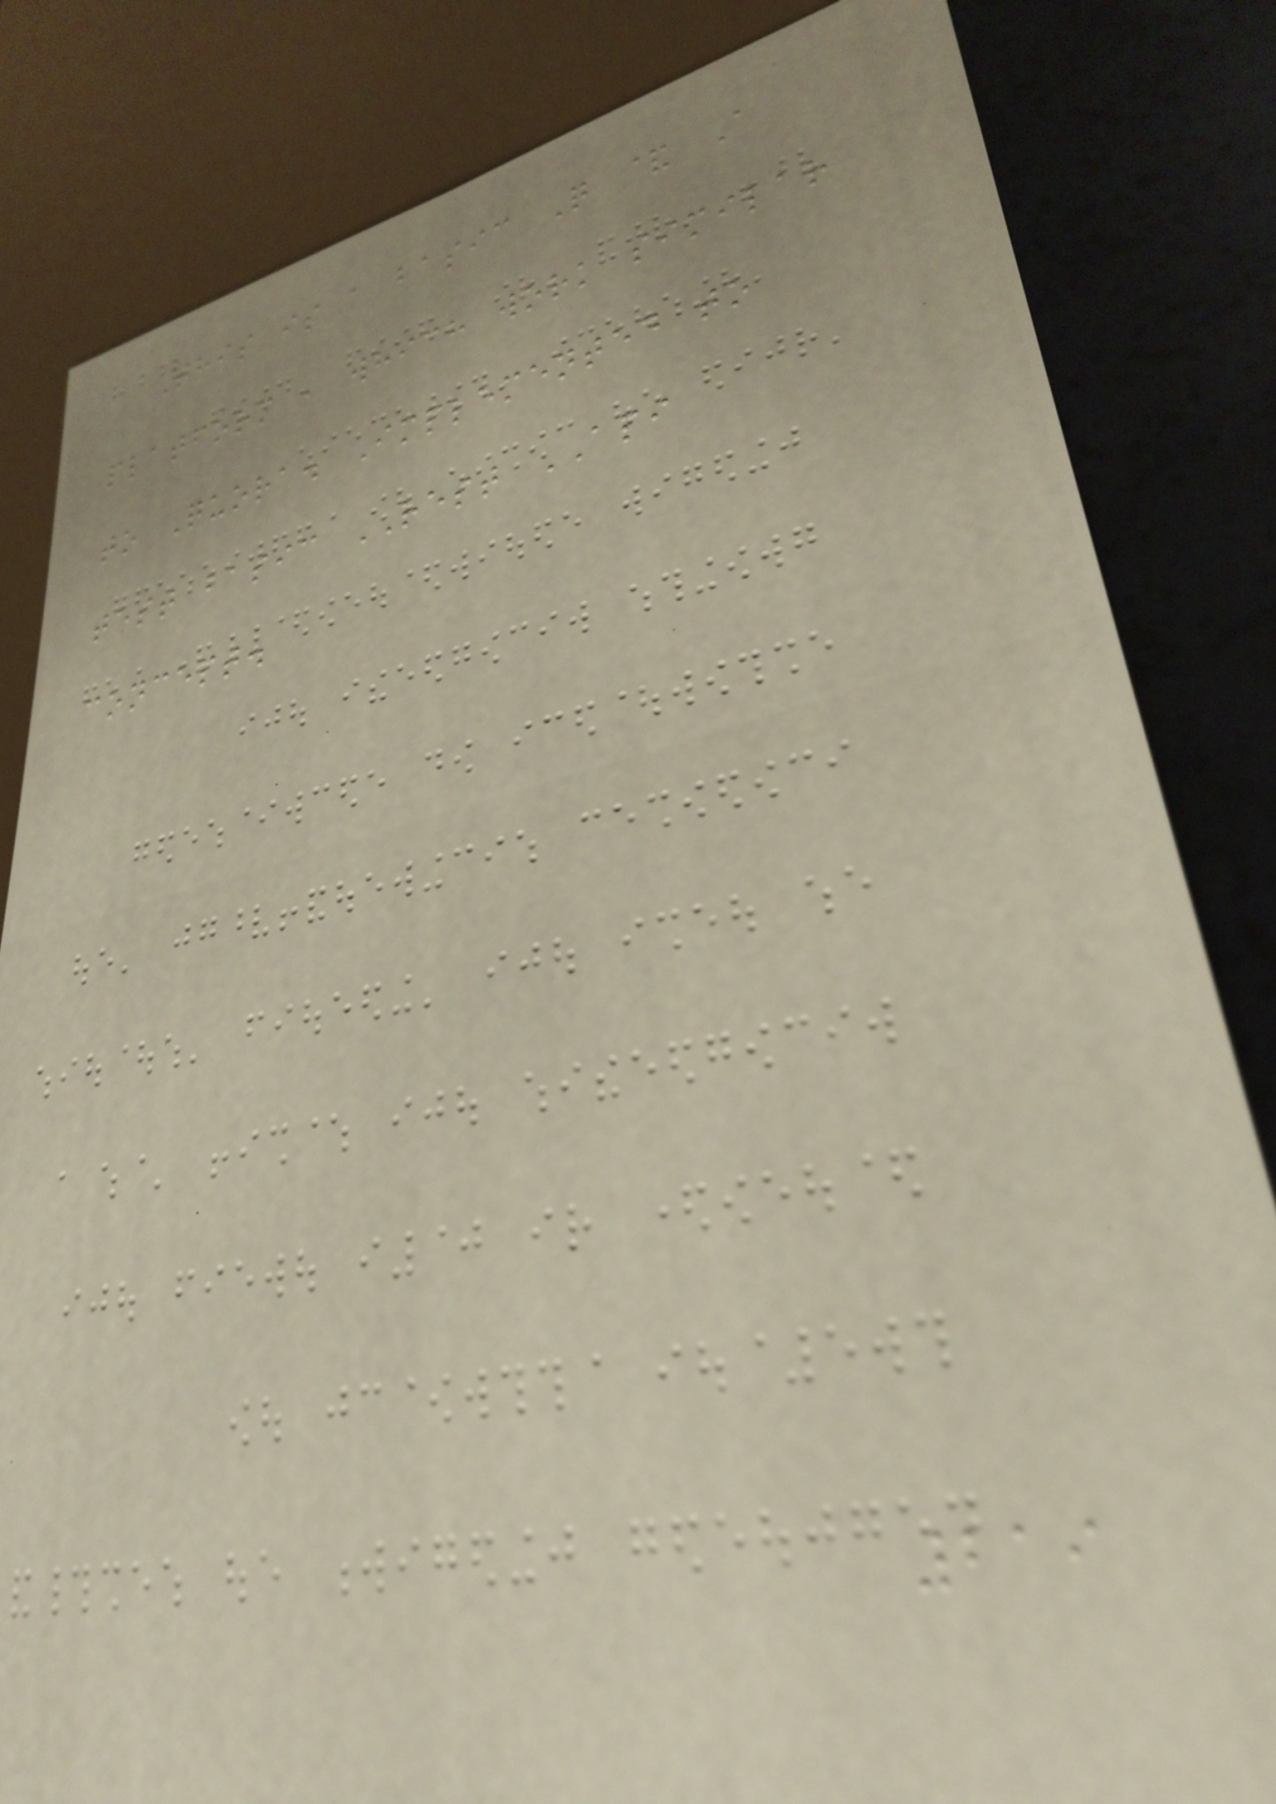This is a basic Q & A
platform , which work similar
to Quora. Implemented to
test basic REST API
concept.
219
